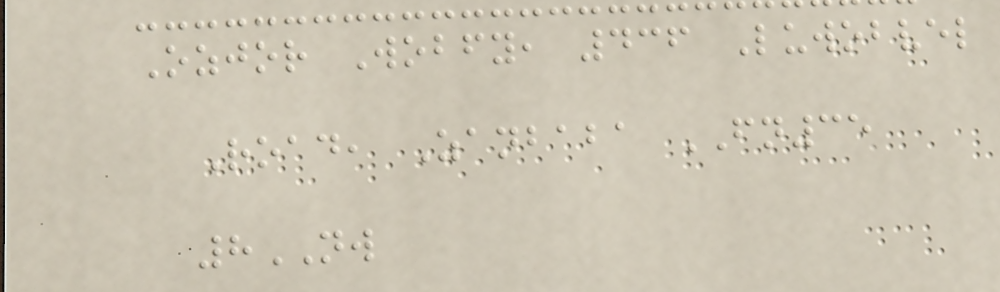Ozjor Wobfy, 436 Luwobvel
Road, Zanbaba FN35
8NW
